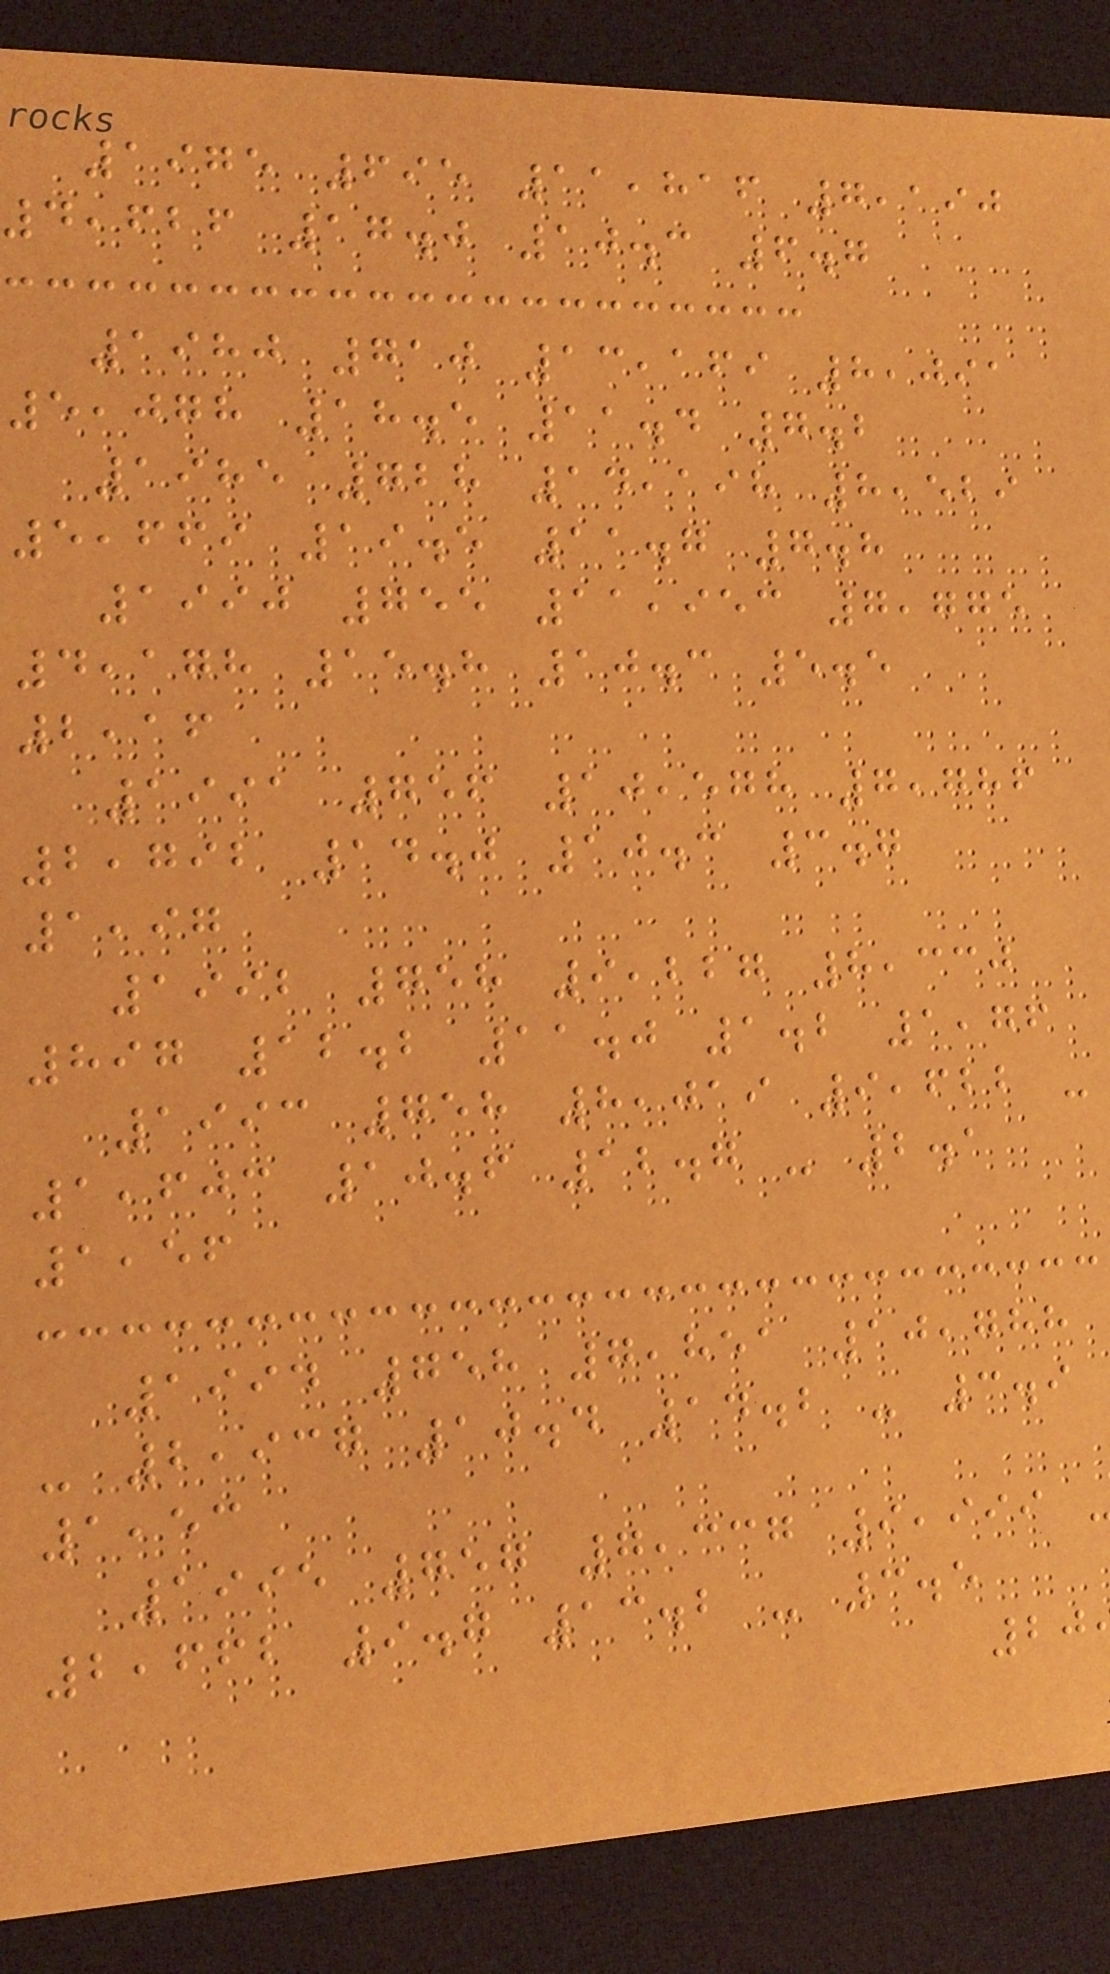1975 695 11,816 7,190
4,626 17.0 10.3 6.7
1980 710 13,169 8,091
5,078 18.5 11.4 7.2
1985 728 14,198 8,529
5,669 19.5 11.7 7.8
1990 755 11,953 7,775
4,178 15.8 10.3 5.5
2,16
1991 756 10,578 7,786
2,792 14.0 10.3 3.7
1,97
1992 758 9,227 8,330
897 12.2 11.0 1.2 1,76
1993 758 8,019 9,622 -
1,603 10.6 12.7 - 2.1
1,56
1994 758 7,851 10,788
- 2,937 10.4 14.2 - 3.9
1,53
1995 757 7,337 9,999
2,662 9.7 13.2 - 3.5
